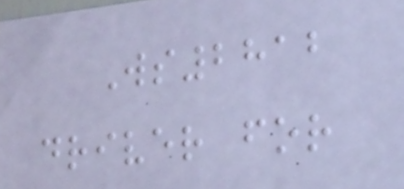Ws2812
driver for
